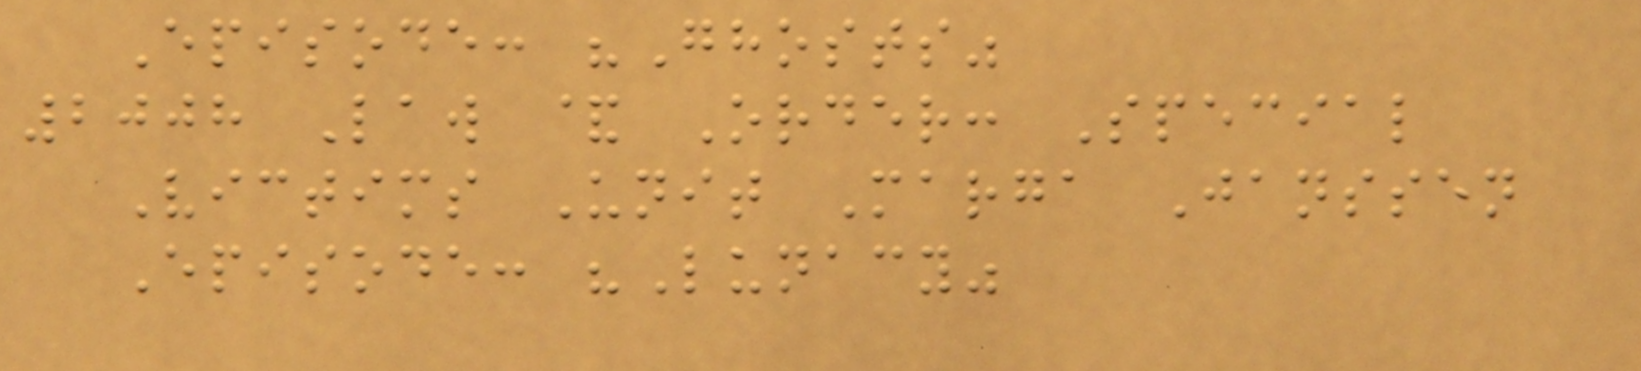Episode: "Ghosts"
2008 Law & Order: Special
Victims Unit Marga Janssen
Episode: "Lunacy"
